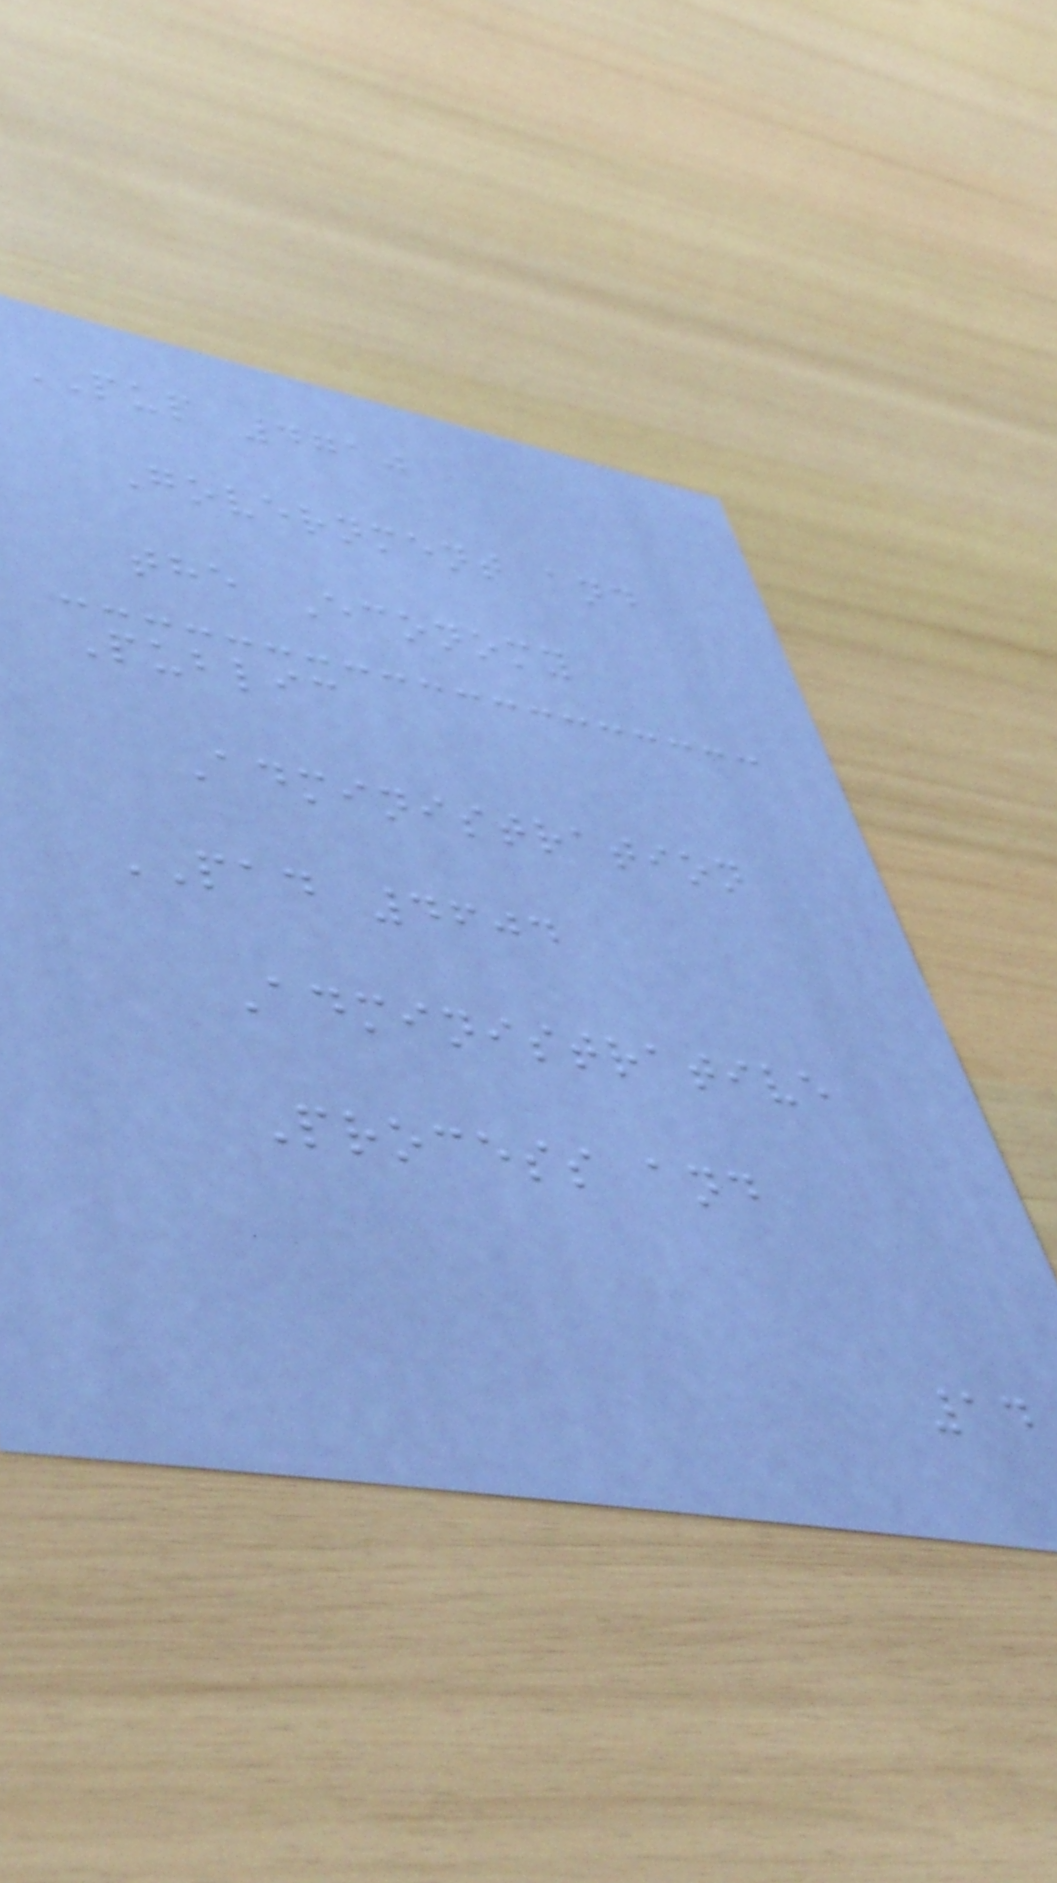PUP 4710
Government and
the Economy
Public
Administration
PAD 4604
Administrative
Process and
14
